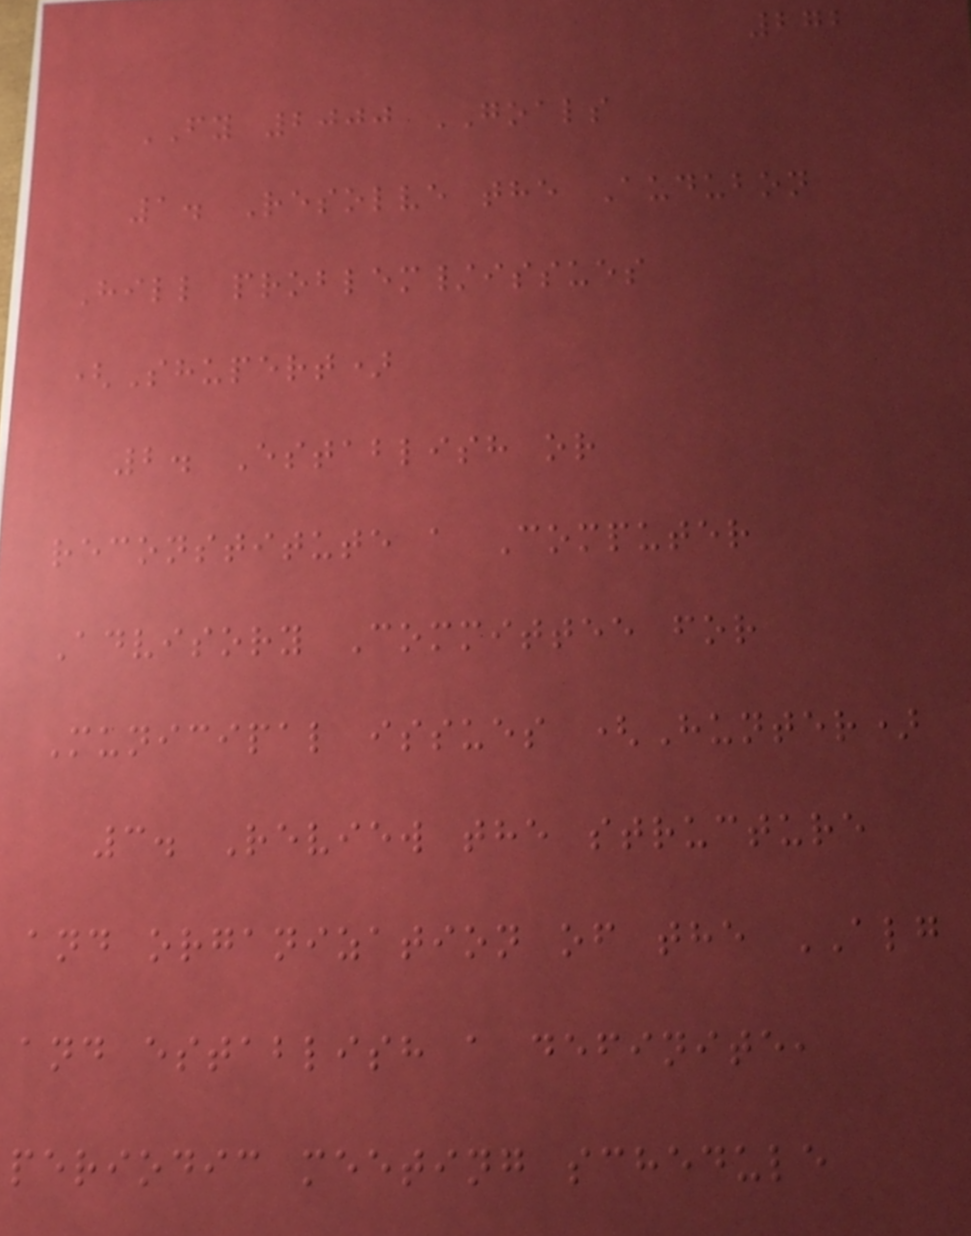272
FY 2000 GOALS
1. Resolve the Audubon
Hill problem/issues
(Shupert)
2. Establish or
reconstitute a Computer
Advisory Committee for
Municipal issues (Hunter)
3. Review the structure
and organization of the ALG
and establish a definite,
periodic meeting schedule
